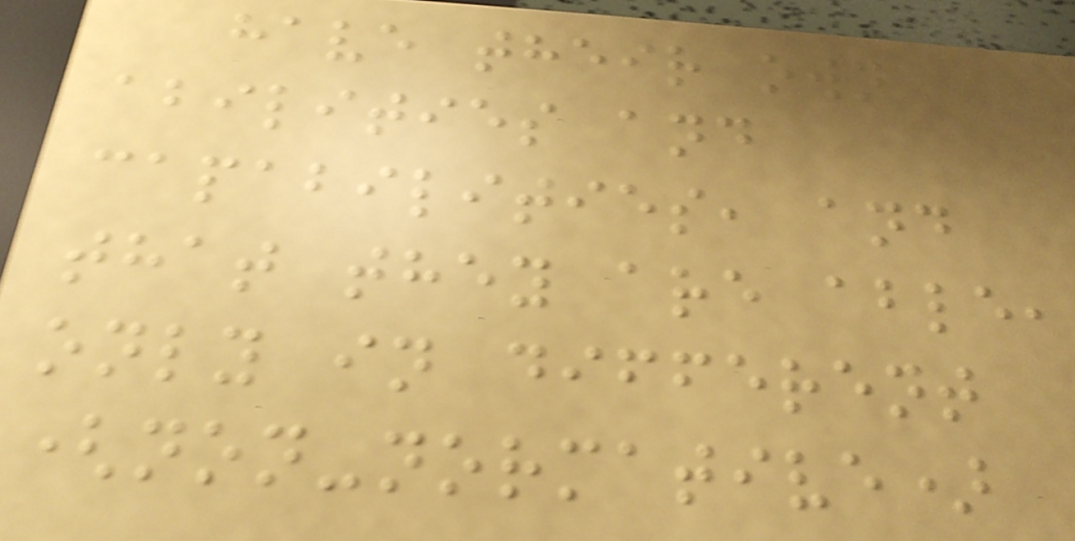have their own
abilities and
capabilities, and
that they are able,
only in different
(non-normative)
